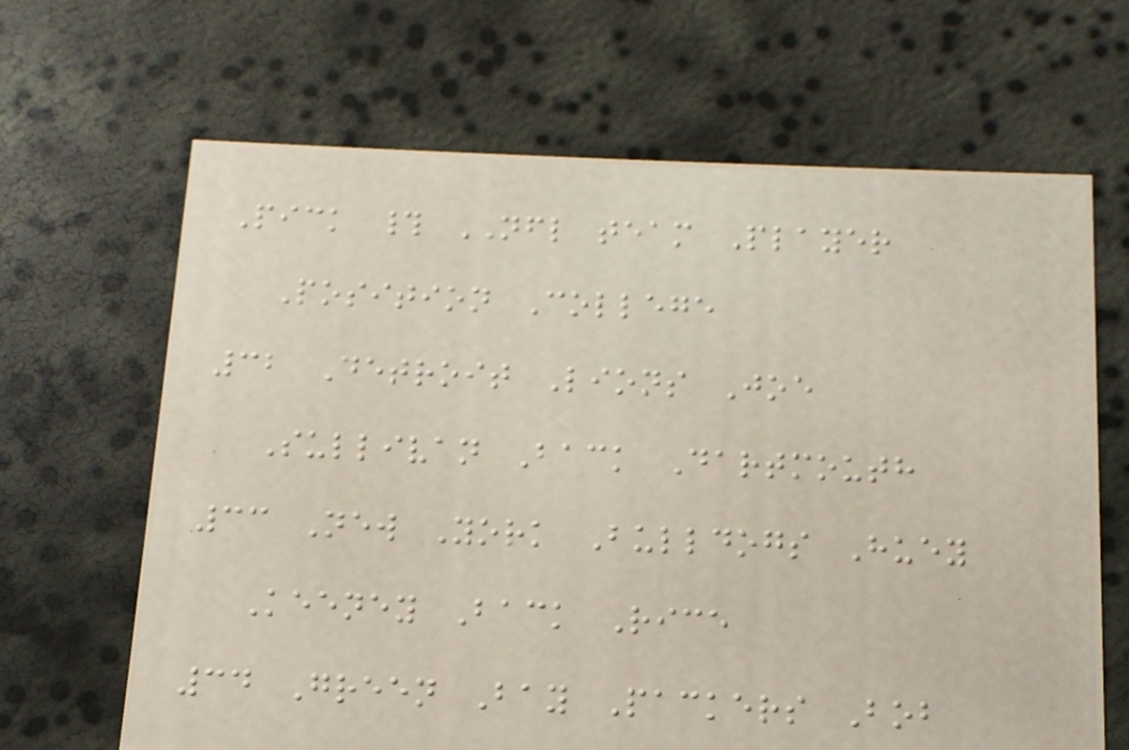Pick # NFL team Player
Position College
32 Detroit Lions Joe
Sullivan Back Dartmouth
33 New York Bulldogs Huey
Keeney Back Rice
34 Green Bay Packers Bob
